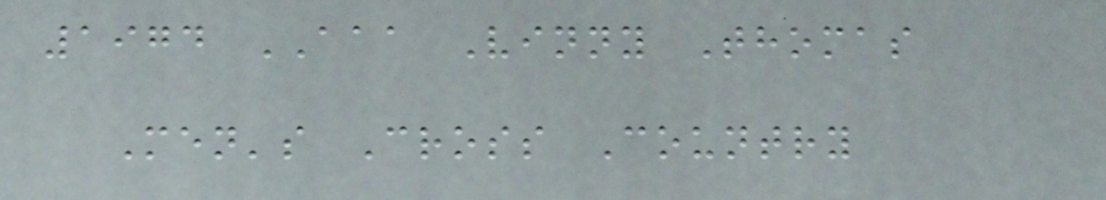1974 AAA Vinny Thomas
Men's Cross Country
